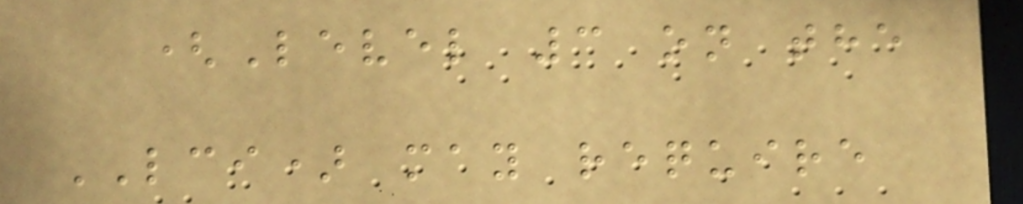(Level 3 on the
LCI) may require
